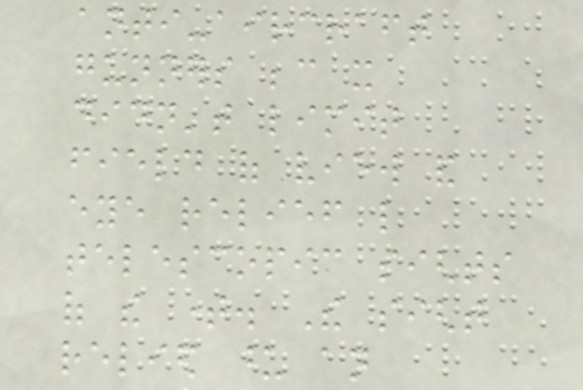anti-aircraft
gunners because it
didn't limit
field of view and
eye relief like
telescopic sights
of the time. The sight
relied upon an
